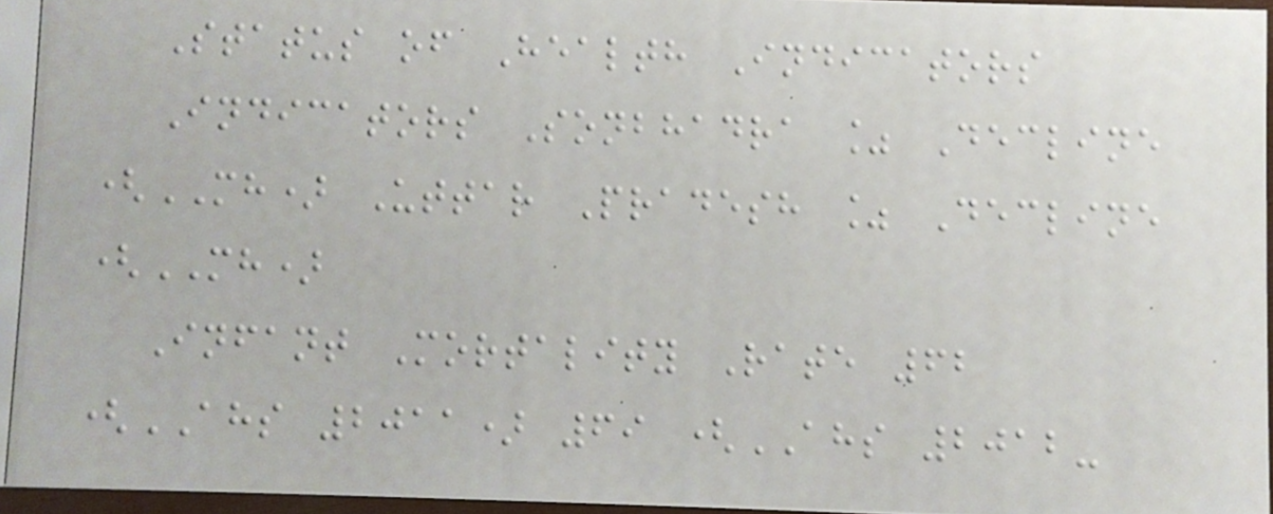Status of Health Indicators
Indicators Sonbhadra % Decline
(MH) Uttar Pradesh % Decline
(MH)
Infant Mortality Rate 62
(AHS 2011) 69 (AHS 2012-
